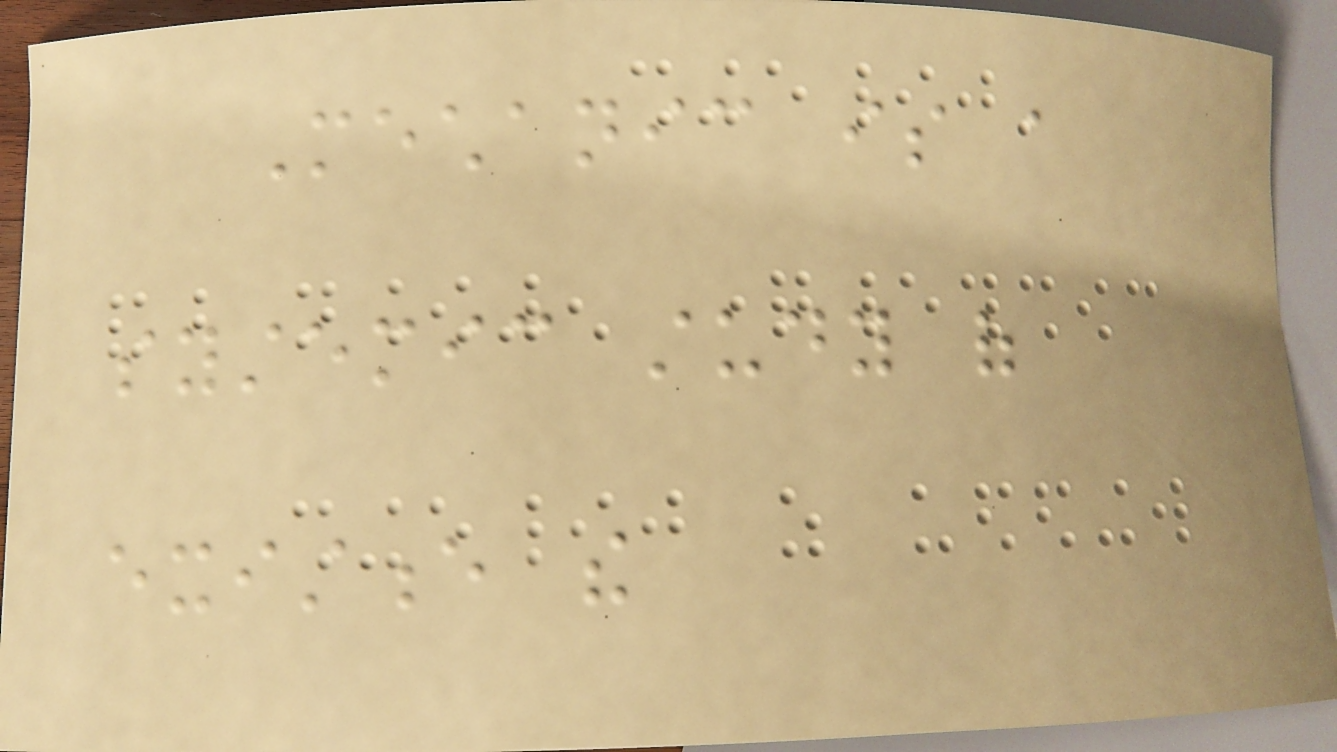Mechanic is a
systemic study of
existence the
